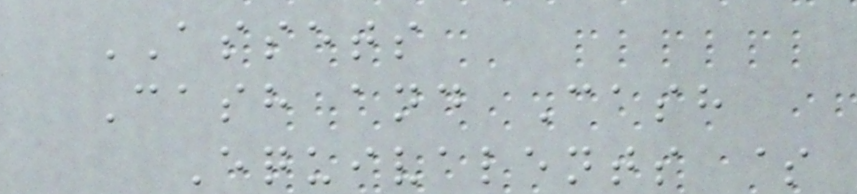ASSETS
Cash and Cash
Equivalents $
